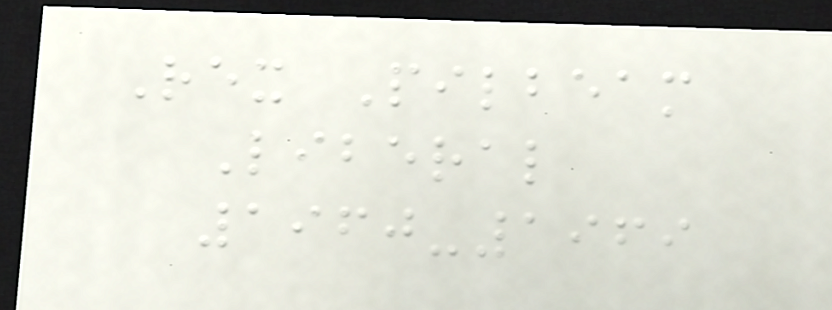Rex Pilbeam
Liberal
1960-1969
